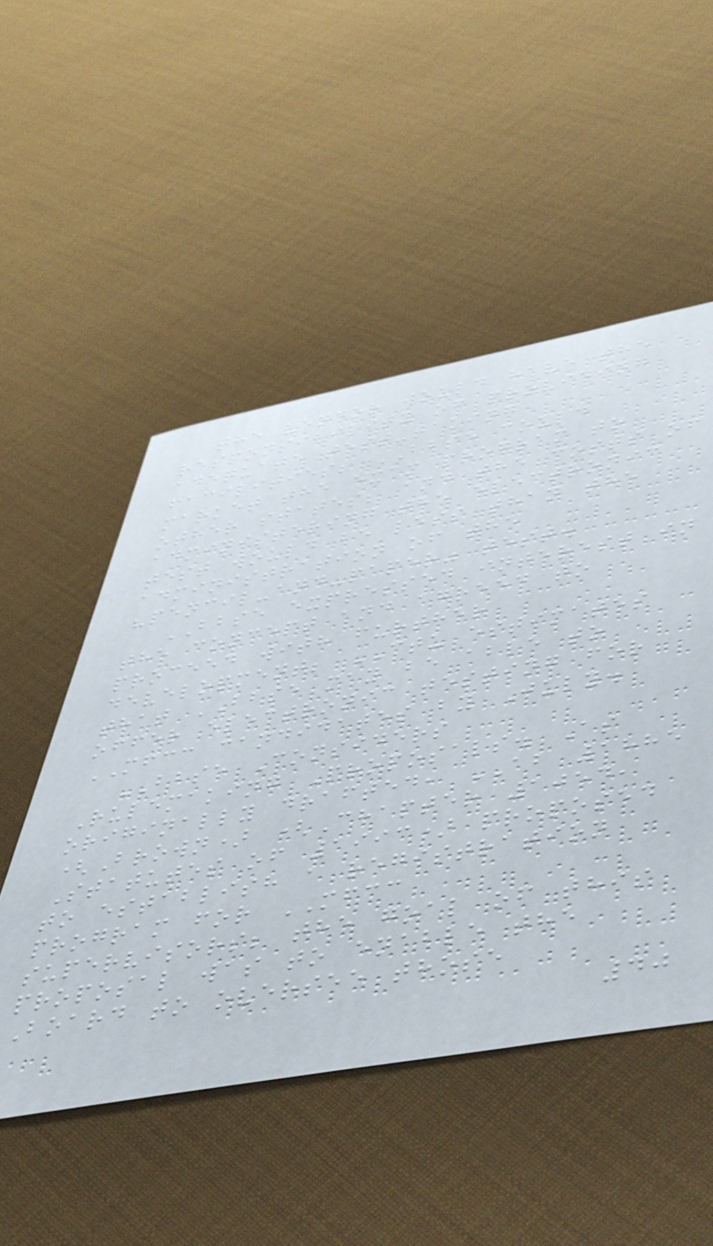the vendor would have the
responsibility of providing
adequate test-taking
facilities; BBSE could
market the exam program to
other states; and the costs of
administering the electronic
test would be less than the
administration of the
"pencil-and-paper" test.
BBSE expressed interest in
the concept and agreed to
proceed with further
development; CTU estimates
that BBSE may be able to
offer electronic testing for
MFCC candidates by July.
BBSE Considers
Rulemaking Proposals. As
originally drafted, AB 1885
(Brown) (Chapter 1054,
Statutes of 1993) proposed
to establish a registration
program for MFCC
supervisors; the goal of this
proposal was to enable the
Board to oversee those
40
